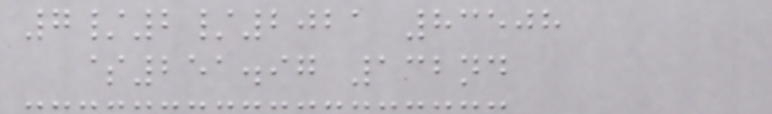7/2/2021 83508
$251.97 132nd
